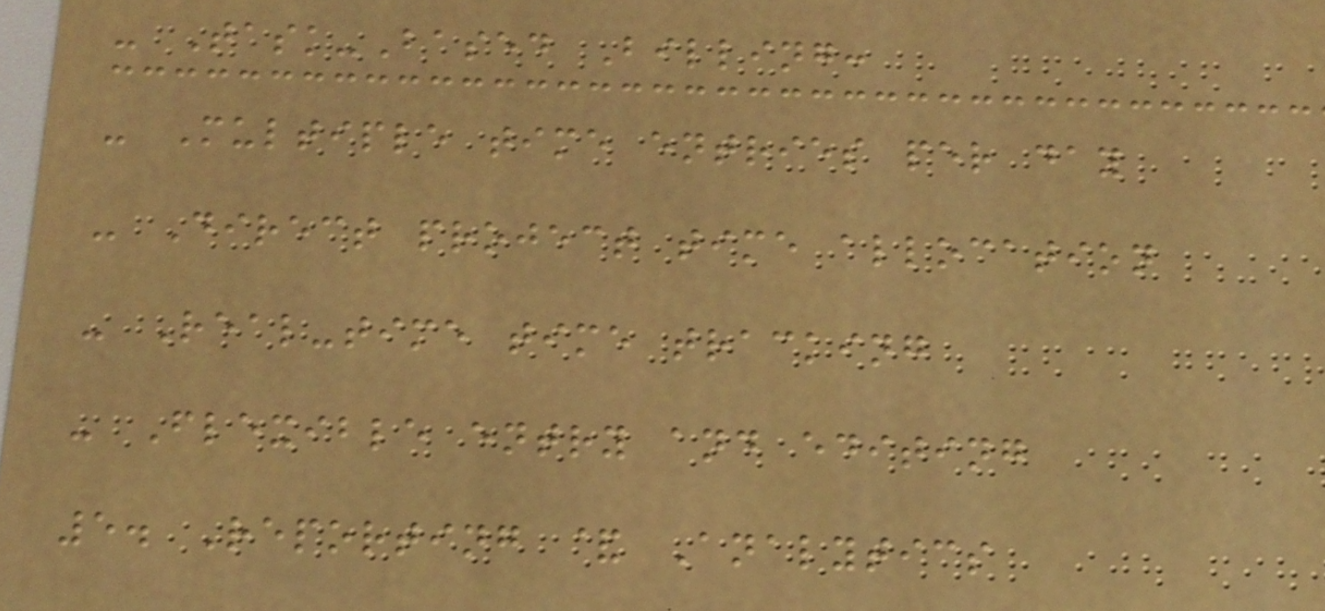- Task-Based Billing:
- Multiple time entries per day
- Direct project time allocation
- Real-time time tracking
- Flexible entry and editing
5. Reporting & Analytics
